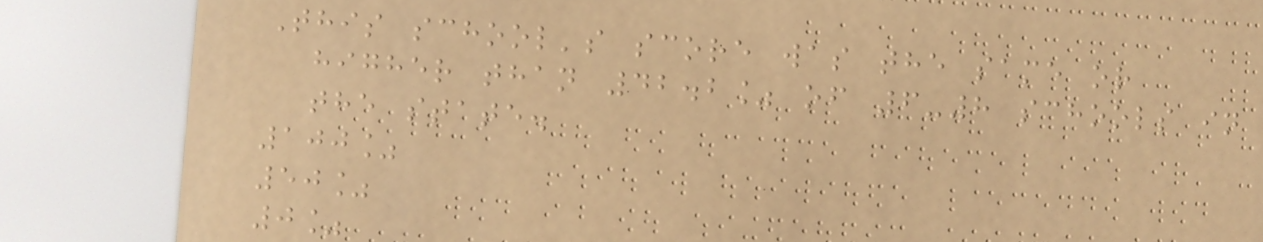This school's score was the same or
higher than 42.2% of 6-8 schools in
the state.
100%
50%
0%
